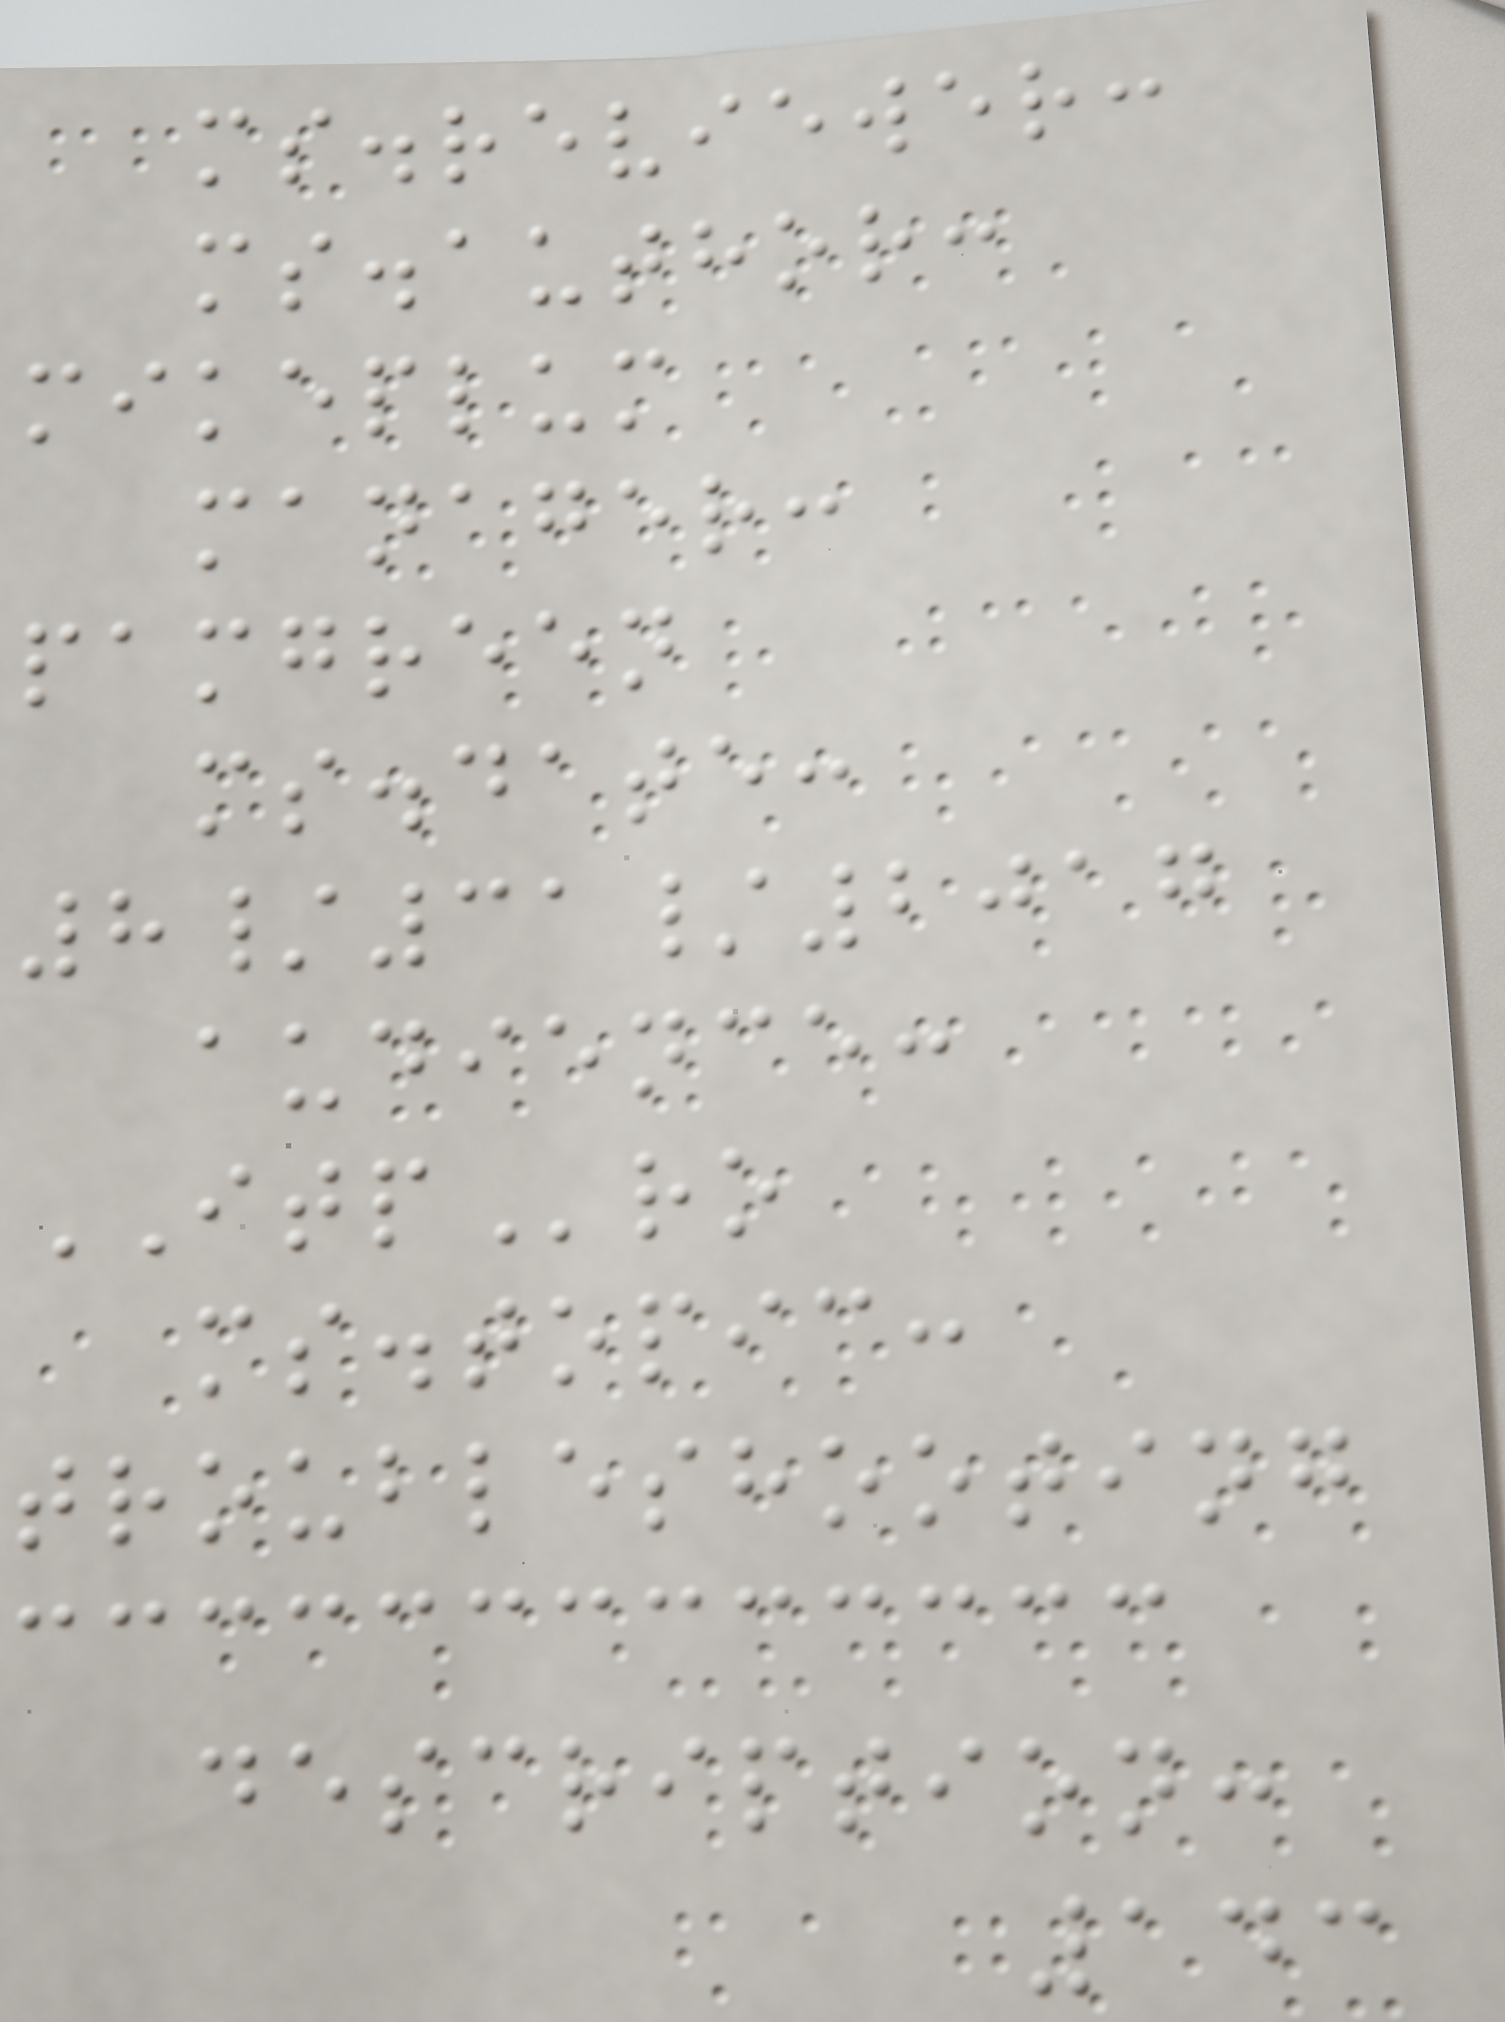ms.reviewer:
ms.author:
mikeplum
manager:
pamgreen
ms.date:
8/31/2017
audience:
ITPro
ms.topic:
troubleshooting
description:
143
